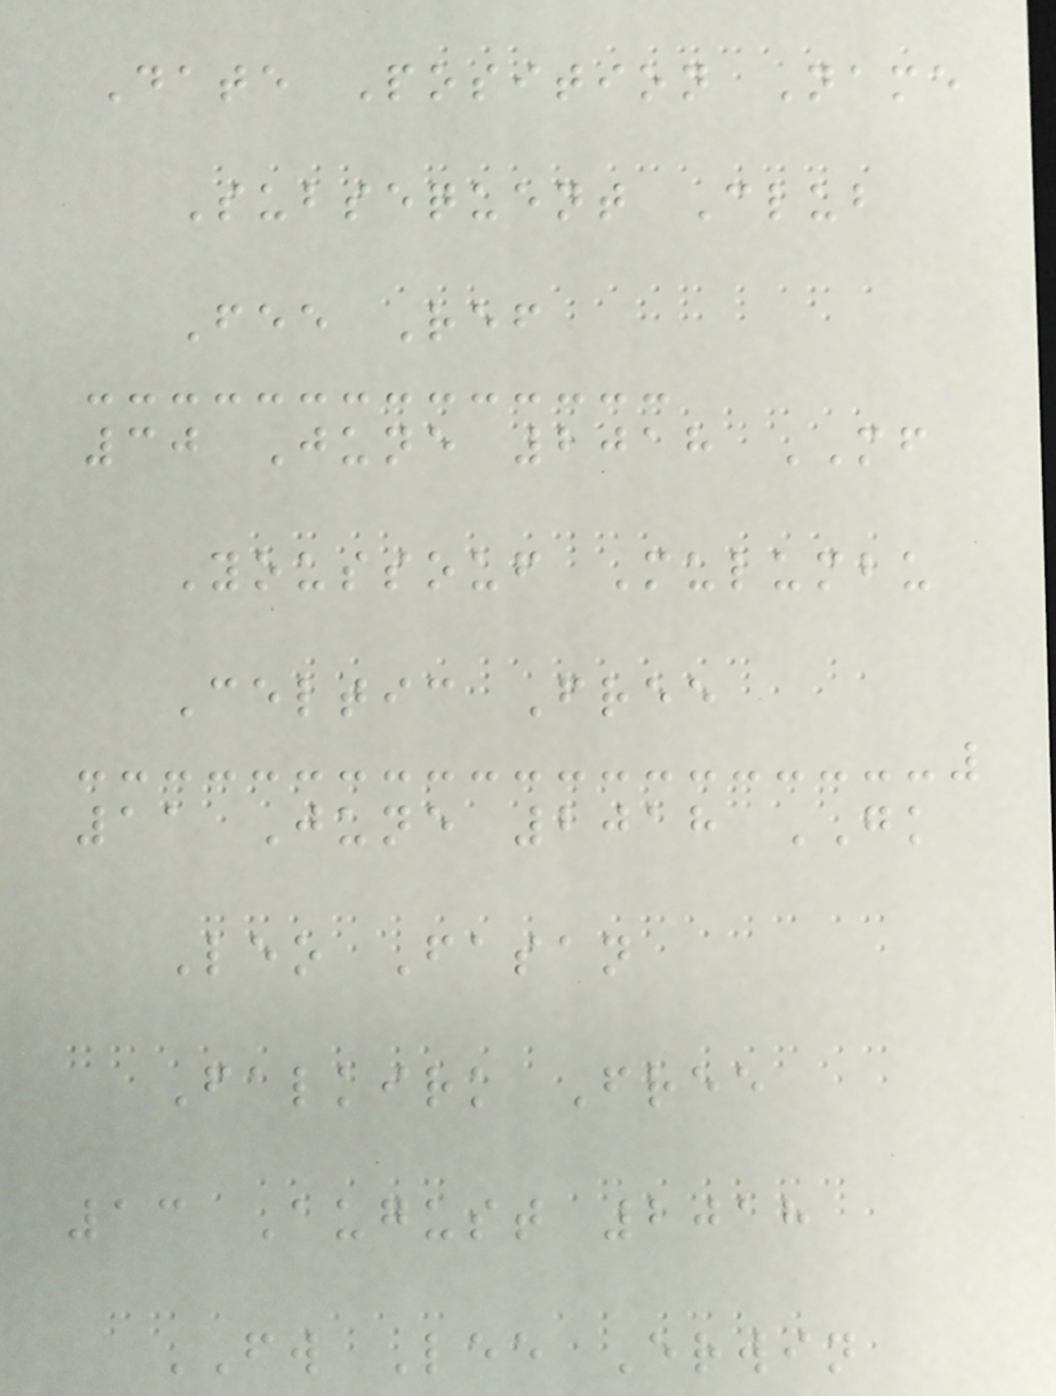Date Position Name
Subsequent Club
Fee Ref
30 June 2018 MF
Youssouf Mulumbu
Celtic Free
11 June 2018 GK
Leo Fasan
Falkirk Free
13 August 2018
FW Lee Erwin
